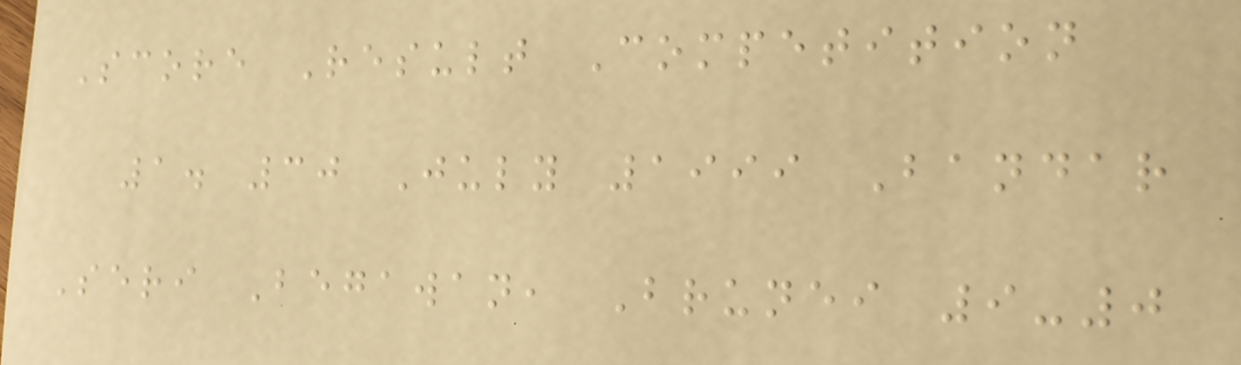Score Result Competition
1. 30 July 1999 Bandar
Seri Begawan, Brunei 9-0
